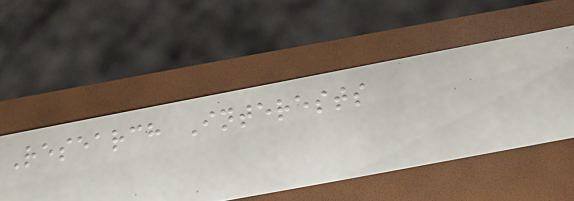Research Interests
